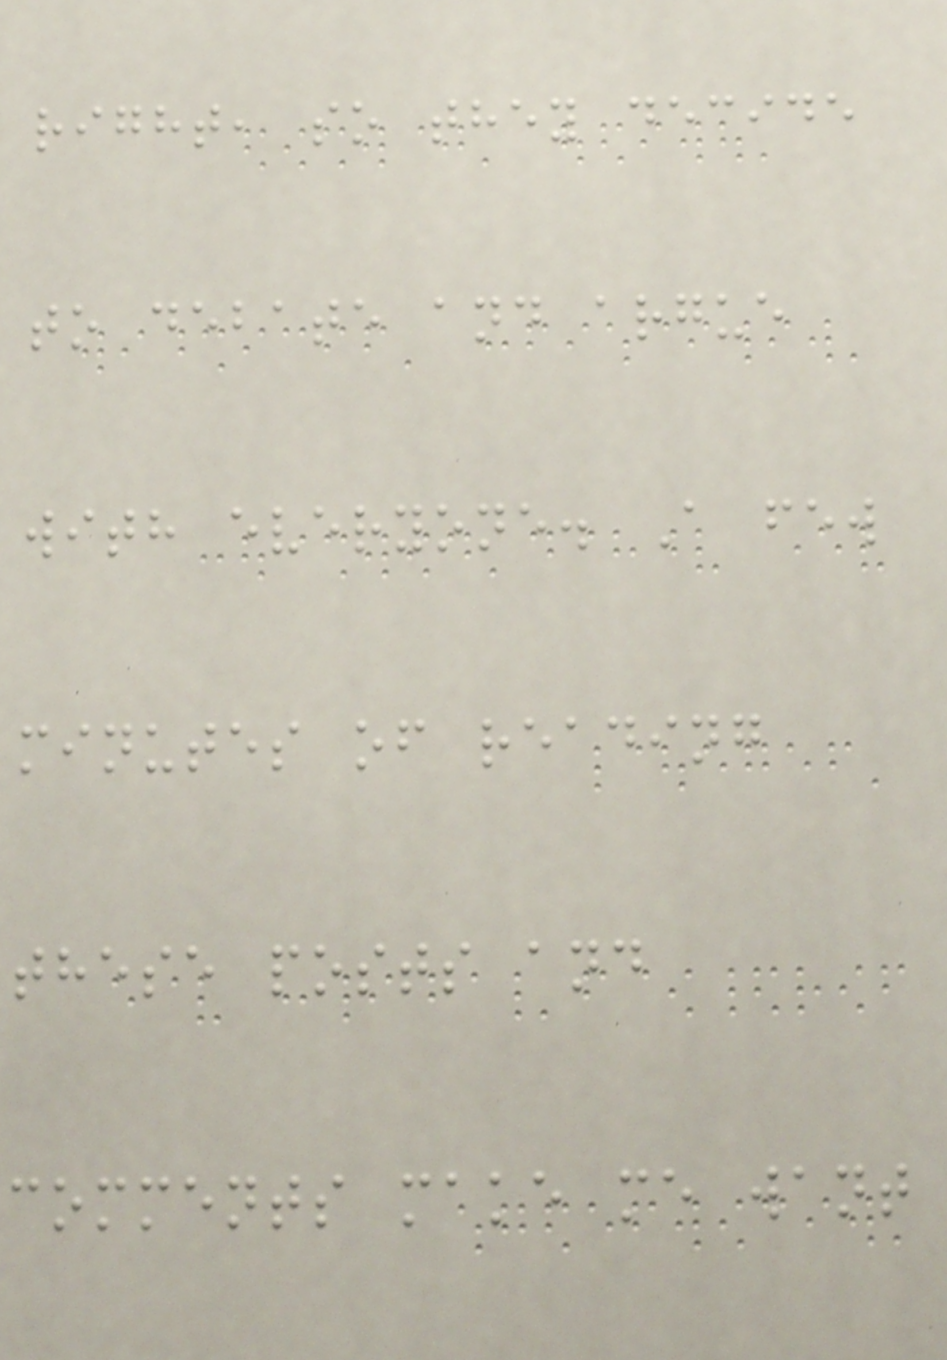right, so they decide
to debate and argue
with everyone. A few
minutes of reading
these posts and
comments make me want
